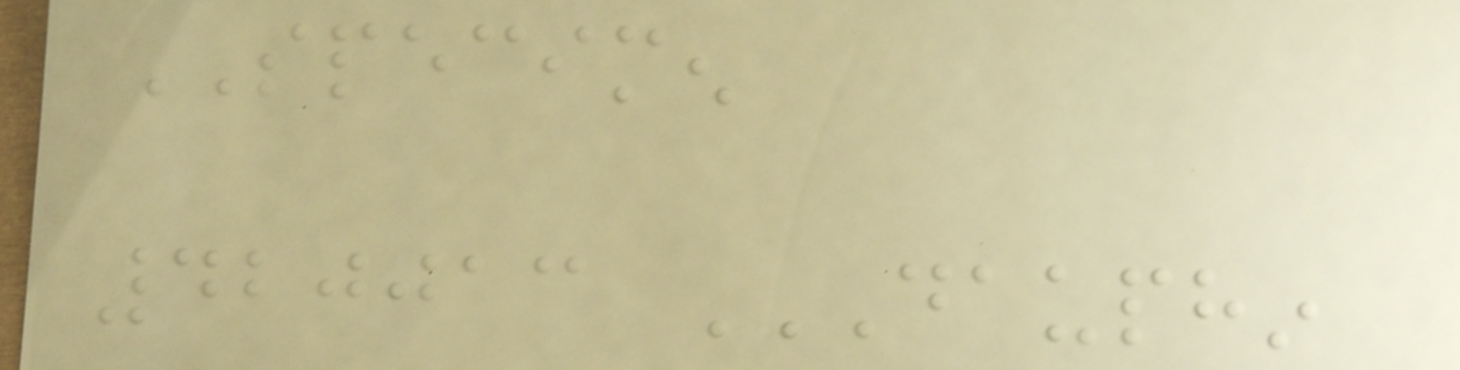SPECIMEN
420013 DAUPHIN
